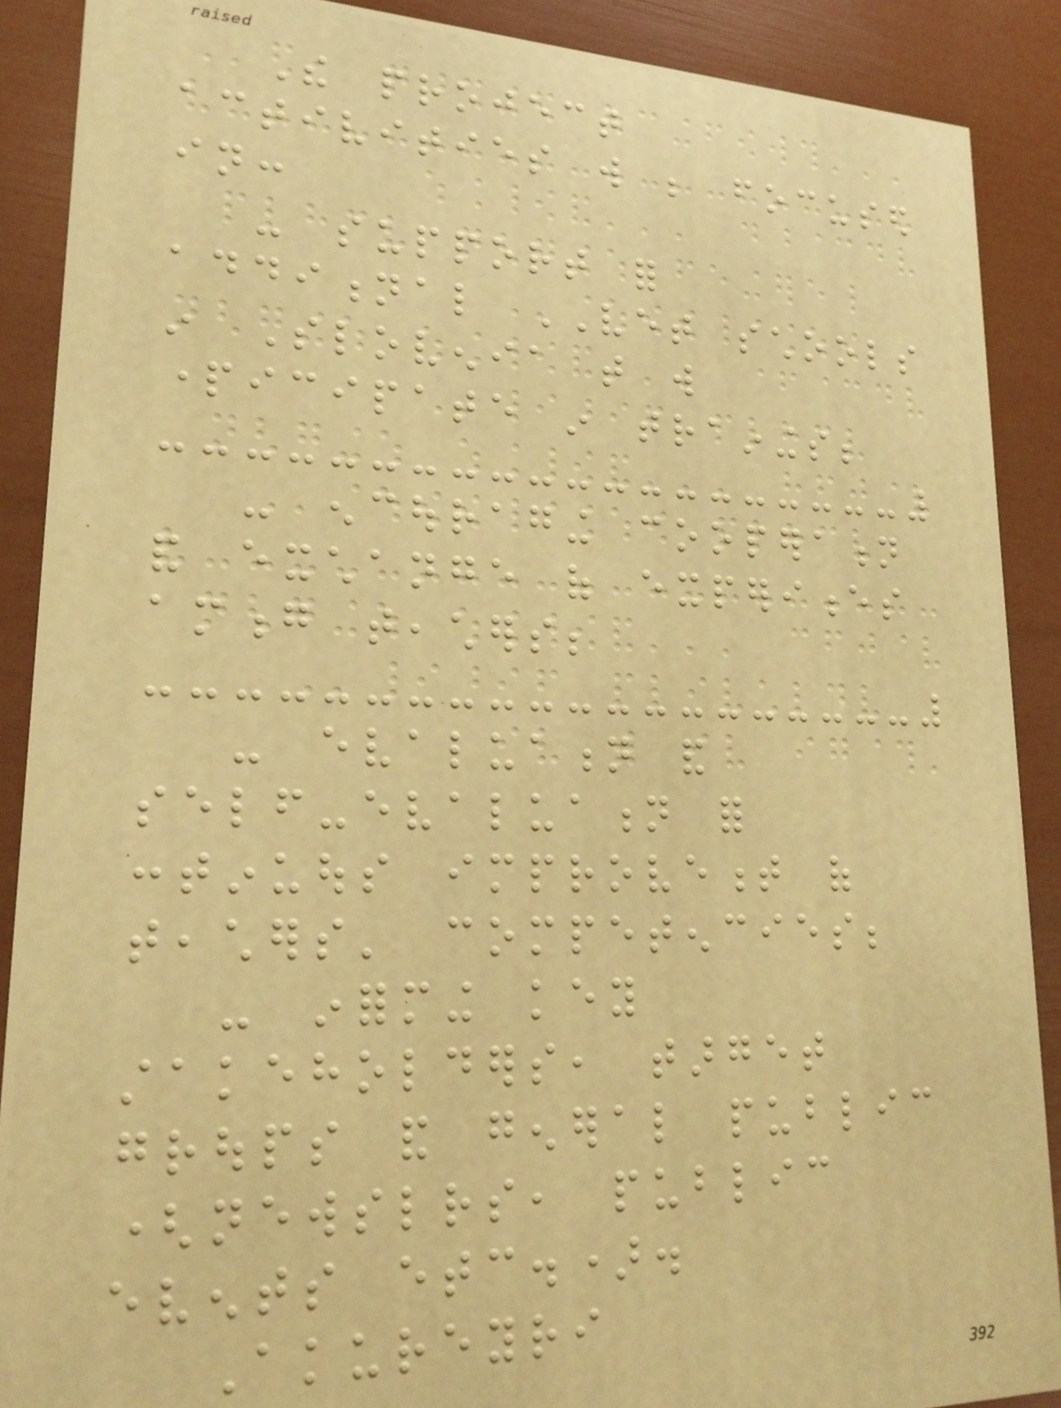The project
activities will be focused
in:
- support for
additional VET schools
in Slovenia that will
participate in trainings;
- encouraging cooperation
and exchange of experiences
among teachers;
- evaluation and
self-evaluation for
continuous improvement of
teachers' competencies;
- informing key
stakeholders, target
groups and general public
(newsletters, public
events etc.).
Akureyri
